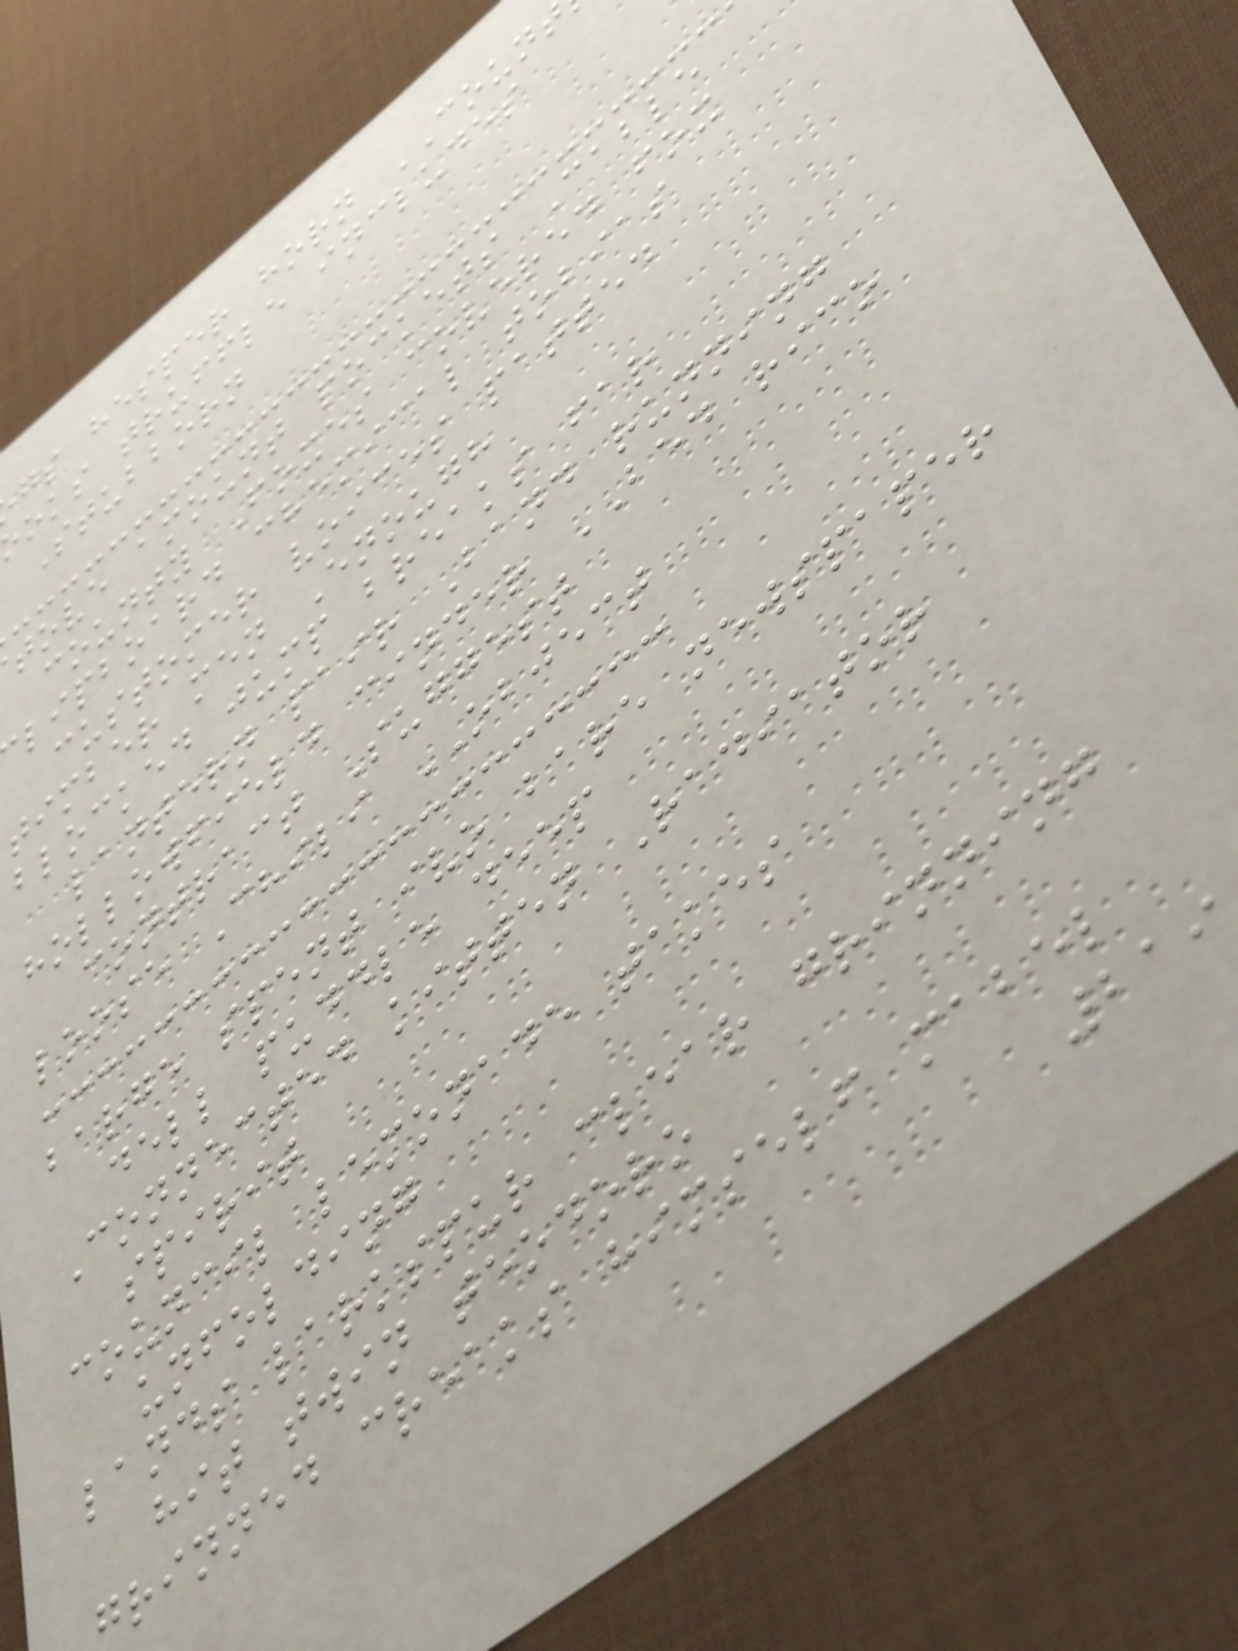gs hesper horn COUN
oks truffle includes
Stubborn
tove amount pockets Cable
county Foxes covered fox
lipboard chemical tobias
customer voices patted
timber men Enough
blocked jump breaks far
lantern pair Band running
hollowfield cinder BED rico
contract Suggest
loose Chili OBJECT
barge spent ivo bare newspaper
dell puddle deep
Connected kitten Radiator
spirit
council lemonade takes
unfolding
lands larkspur clear grinning
hit twin teodoro
grinned creaks himself mabel
219
